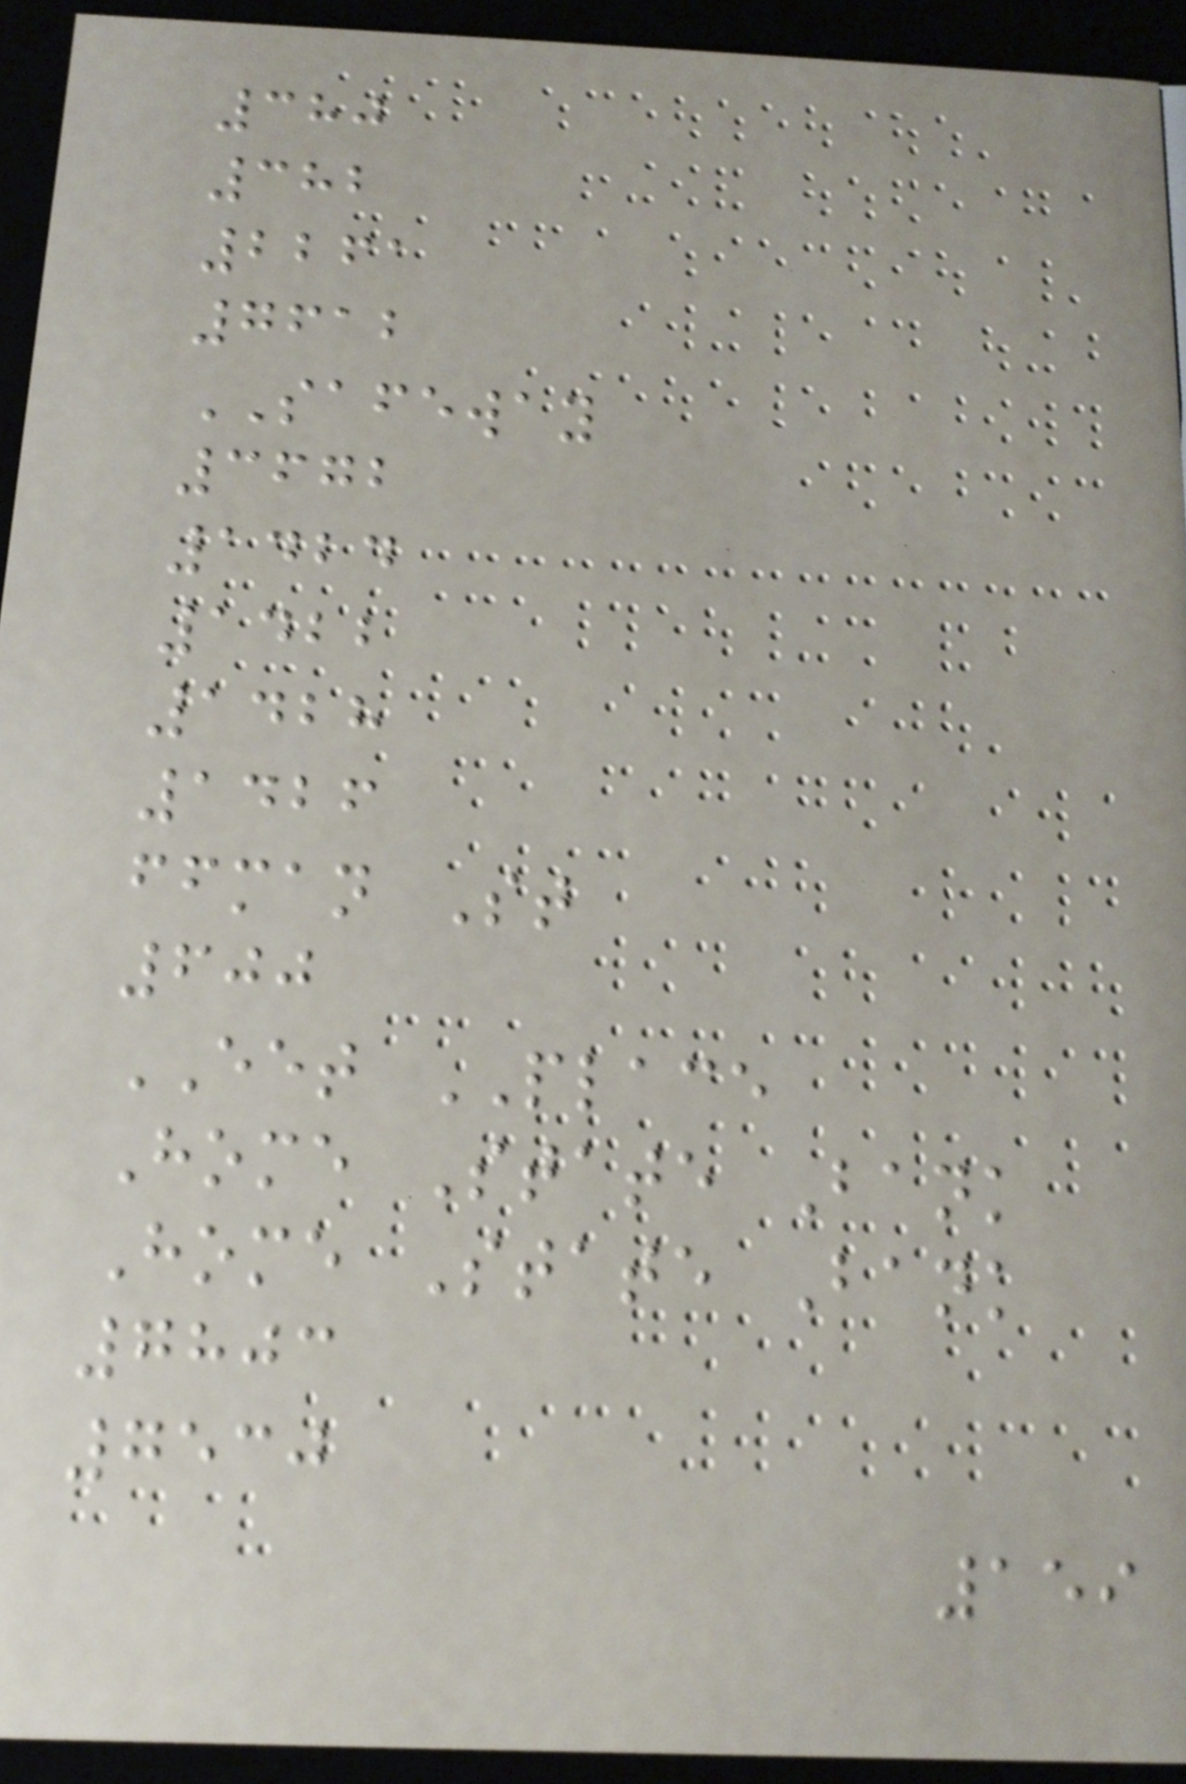380
382
2261
7612
SAFEWAY
3672
1424
1422
1428
1426
ffman St
600
EET PLACE
Home State Bank
Home State Bank
7803
7530
159
